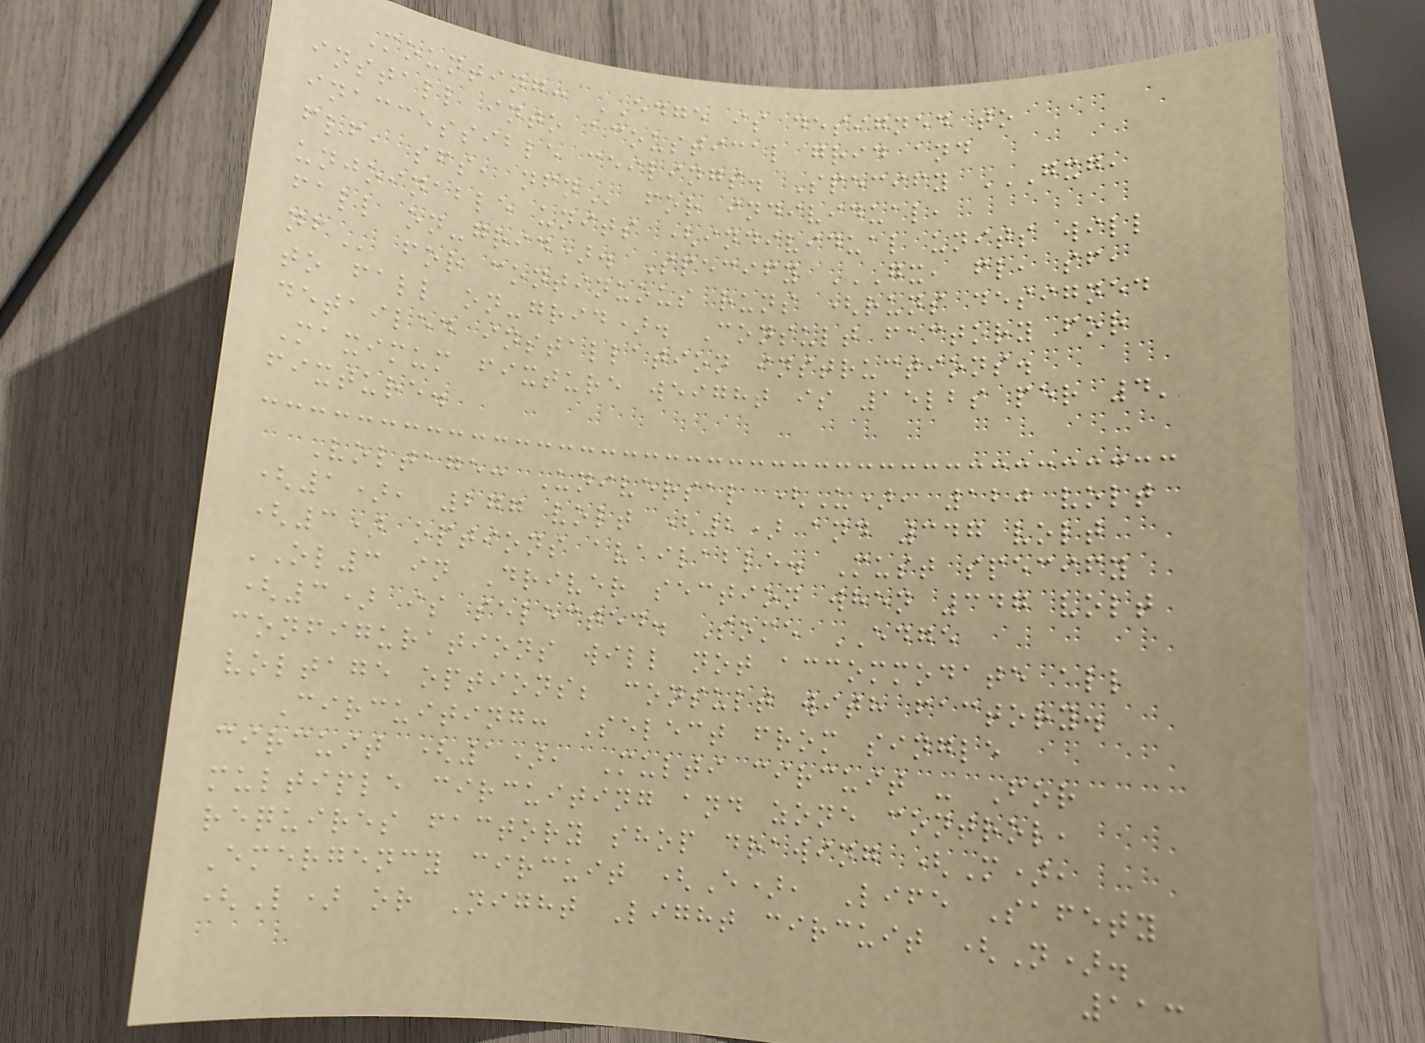Mounting: EDGE is designed to
install into acoustical grid and
inaccessible ceilings. Specify GXG,
FLF, SFS, NFN for individual,
unjoinable units (individual units will
fall on-grid). Specify GX, FL, SF,
NF for continuous runs (runs designed
to fall on-grid). Consult factory for
detailed installation instructions.
Maximum fixture weight is 15lbs per 4'
fixture.
Voltage: Universal (U), 120 volt
(1), 277 volt (2) and 347 volt
(3) options available. Must specify
OL3 in Driver section when 347 volt
(3) is selected. Some EDGE
configurations will not accommodate all
voltage options; consult with factory.
Circuiting: Select from single
circuit (1), Multi circuit - For
multiple circuiting and zone control,
requires factory shop drawing (M),
Emergency circuit (E), Life Safety
(L) or Night Light circuit (N).
113
